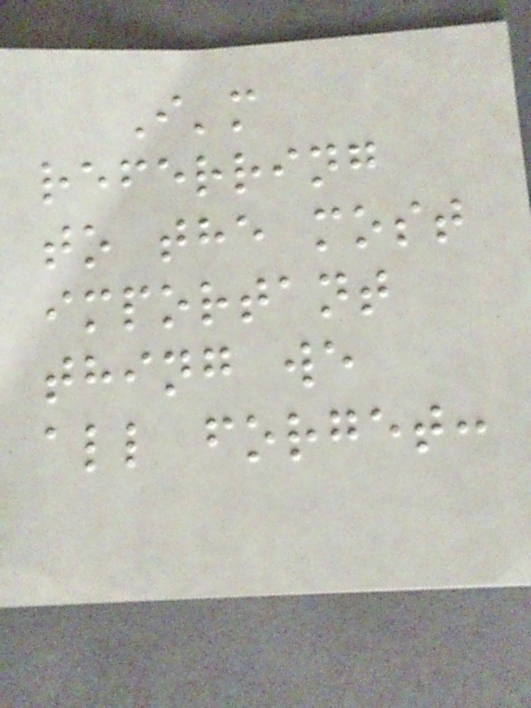I'm
referring
to the most
important
thing we
all forget:
